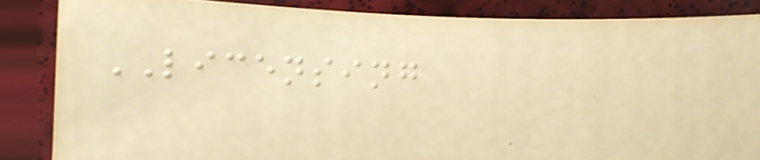LICENSING
